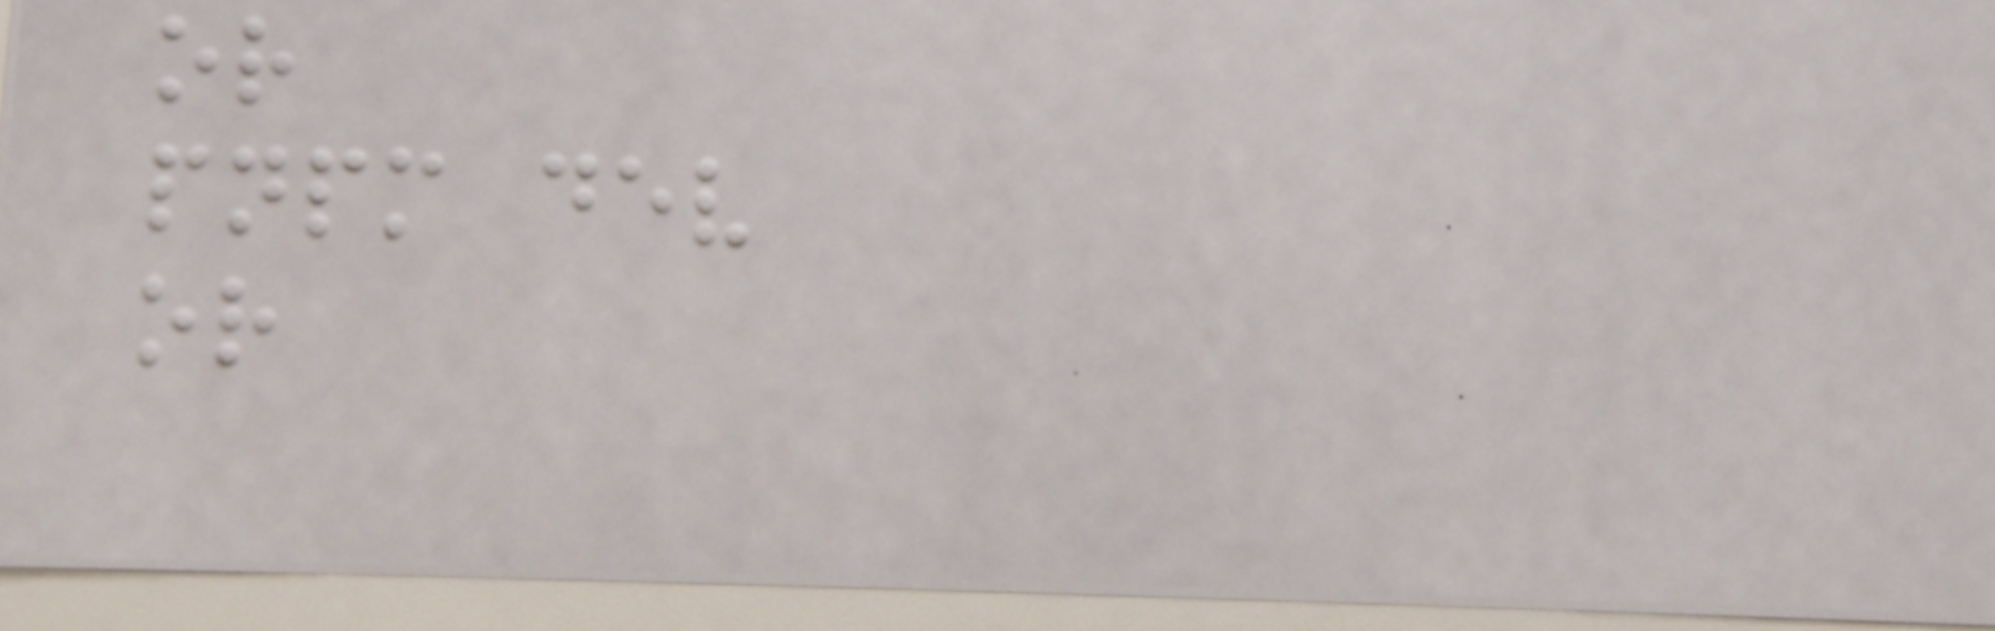or
pnpm dev
or
